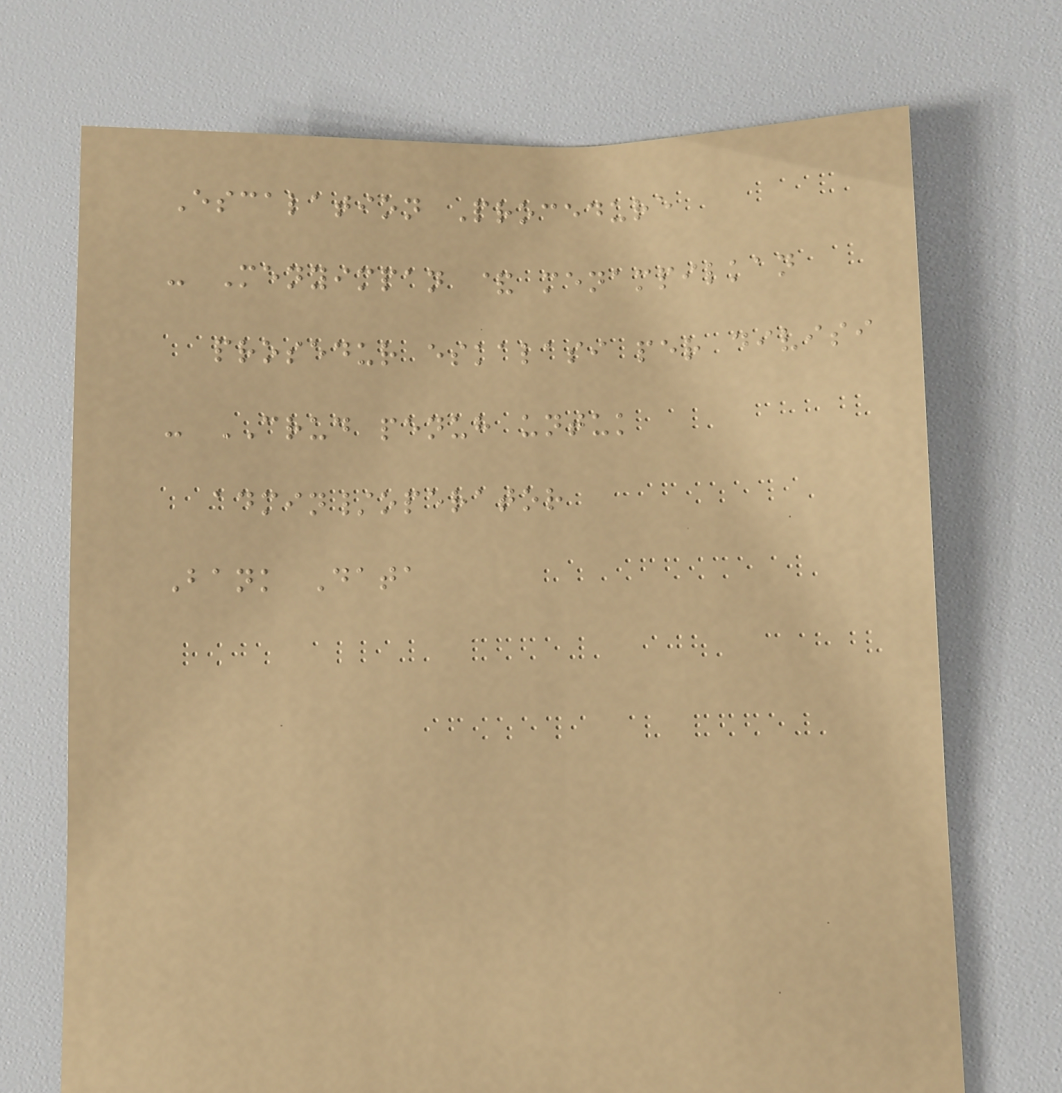Escalation Procedure
- Menyimpan & menampilkan
prosedur eskalasi per divisi
- CRUD penuh untuk
admin/operator
Bank Data
